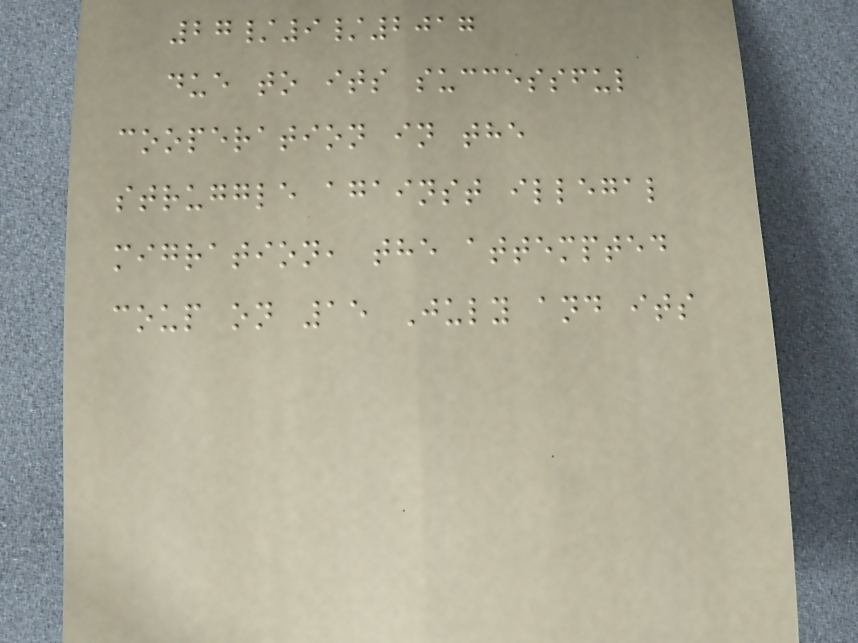27/9/2017
due to its successful
cooperation in the
struggle against illegal
migration, the attempted
coup on 15 July and its
